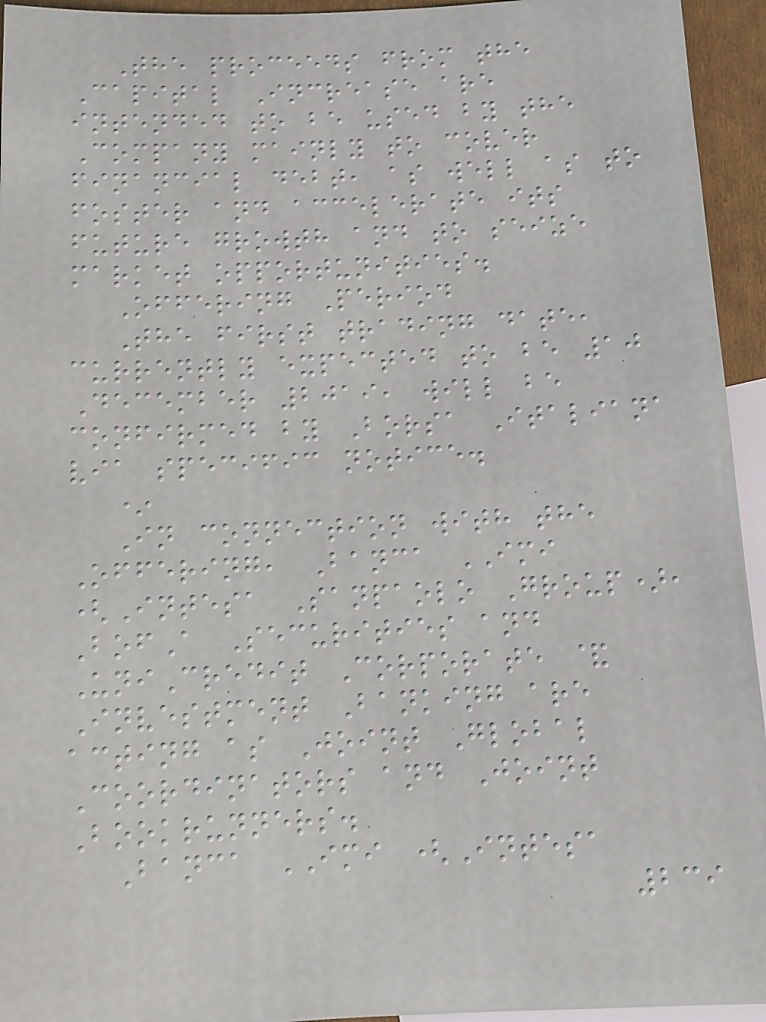The proceeds from the
Capital Increase are
intended to be used by the
Company mainly to cover
financial debt, as well as to
foster and accelerate its
future growth and to seize
market opportunities.
Offering Period
The first trading date,
currently expected to be 10
December 2019, will be
confirmed by Borsa Italiana
via specific notice.
*
In connection with the
Offering, Banca IMI
(Intesa Sanpaolo Group),
BofA Securities and
UniCredit Corporate &
Investment Banking are
acting as Joint Global
Coordinators and Joint
Bookrunners.
Banca IMI (Intesa
239
